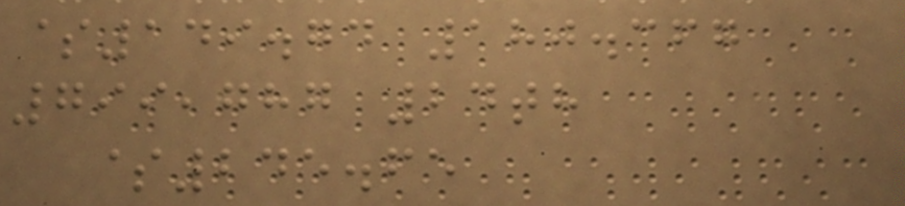$149.74 180.367
799,787 24th
$245.65
